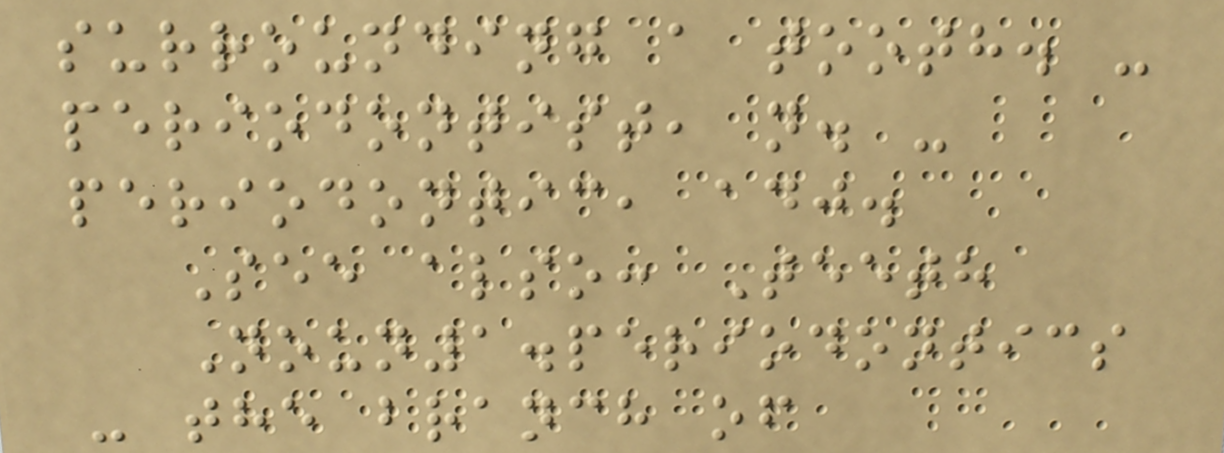surrounding a tooth. -
periodontist, n. -
periodontic, adj.
See also: Teeth
Noun1.periodontics
- the branch of
